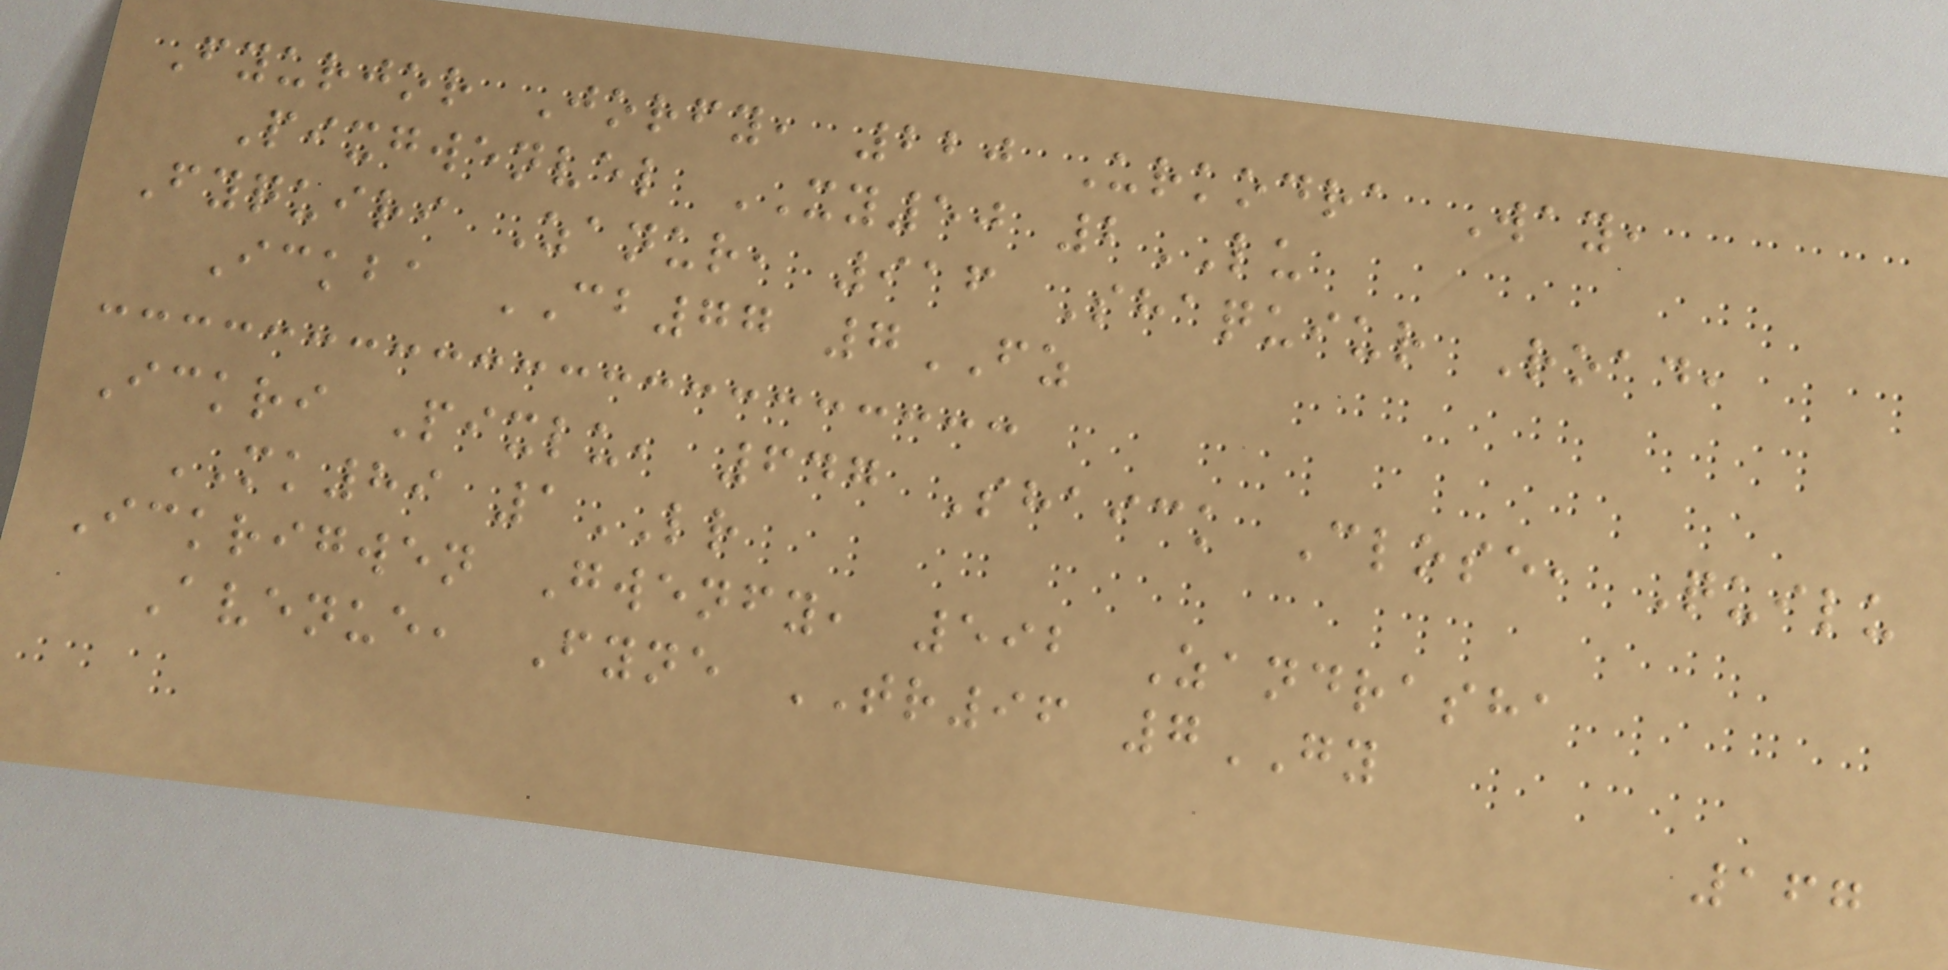Fyurjor Jorfy, 220 Urkodra Way,
Pixgwenvel XY50 2LU
Fyquiri Zanur, 916 Shaquiur Road,
Ickba CB77 7FZ
Ickri Pixlu, 647 Shaick Close, Quilu
MK89 1LR
Ickrigwen Gwenfy, 592 Zandrasha
Avenue, Fyne TR96 7GY
167
